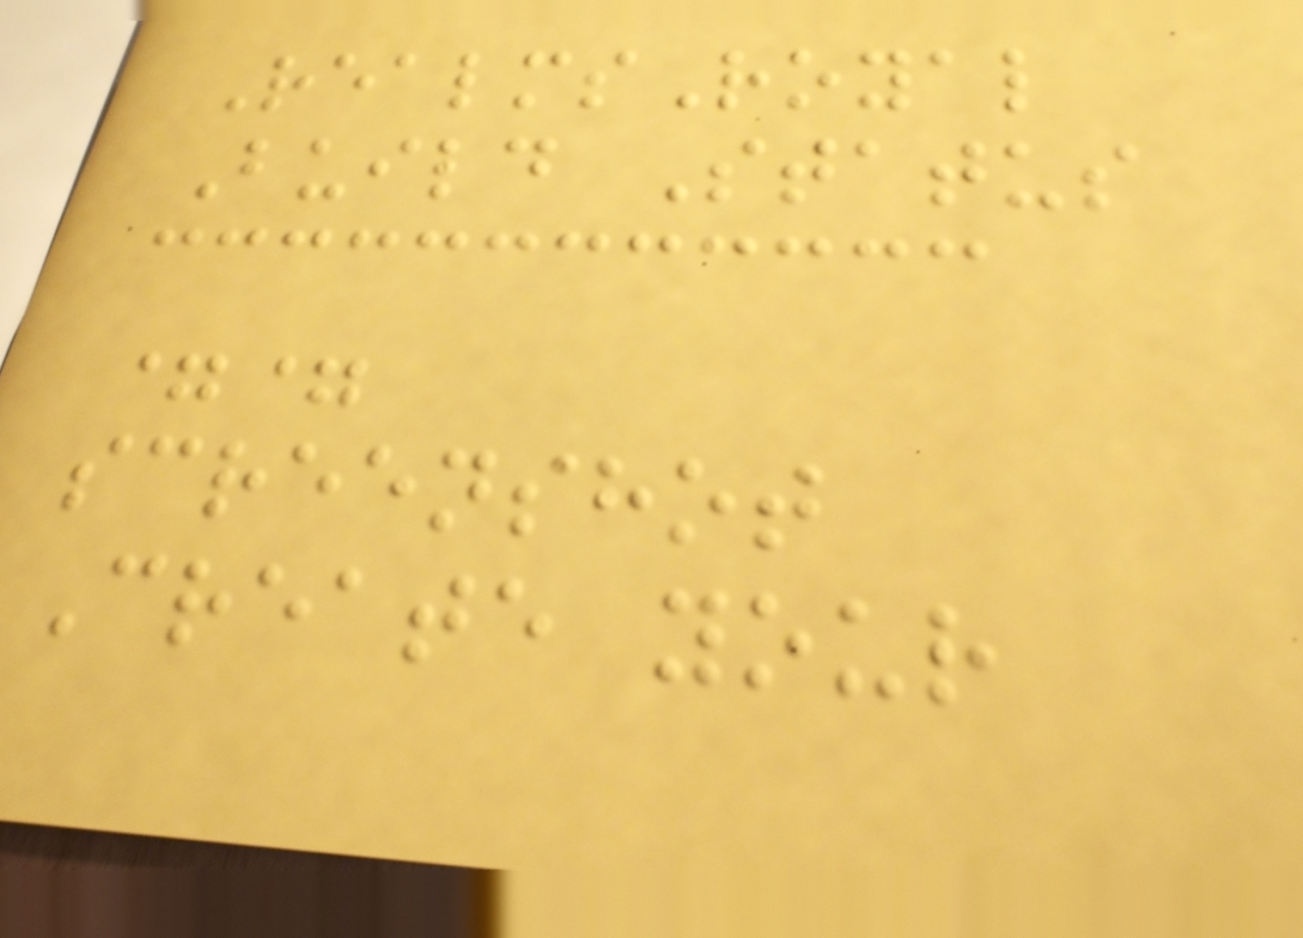RealmsRoyal
Build Status
==
screenshot
Create your
